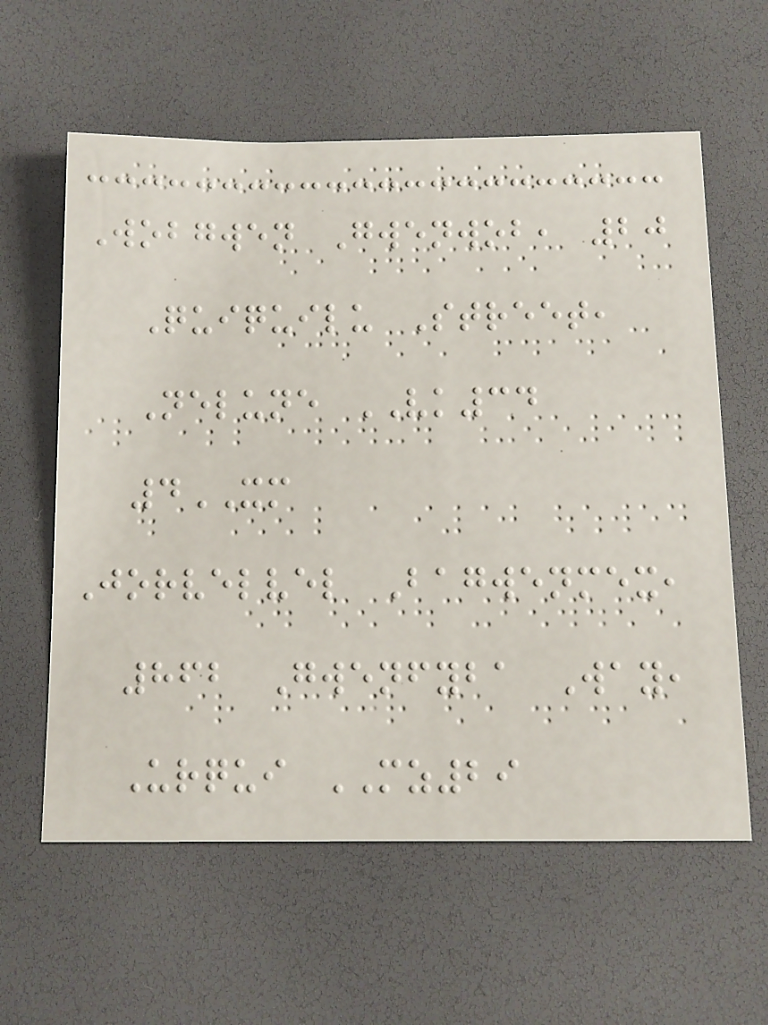Wobgwen Gwenwob, 20
Quiquilu Street,
Nelune VK34
4XM
Jorvelvel Bagwenmex,
862 Gwenfyba Way,
Urqui MZ29
